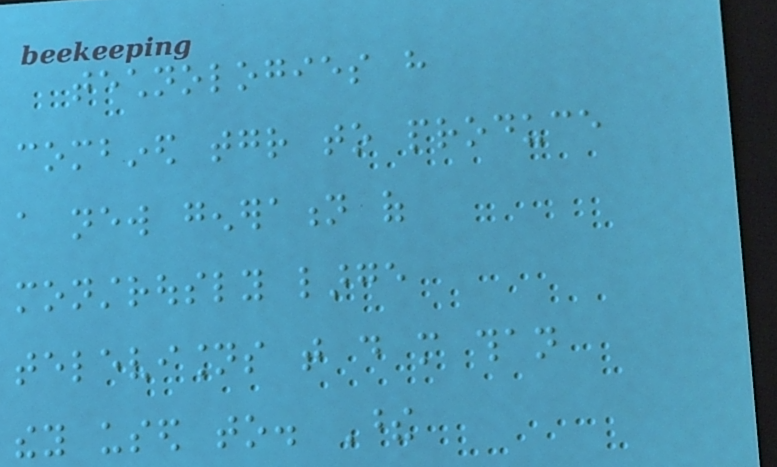technologies have
combined together to produce
a new generation of
monstrously large
televisions that do more than
they used to. These
